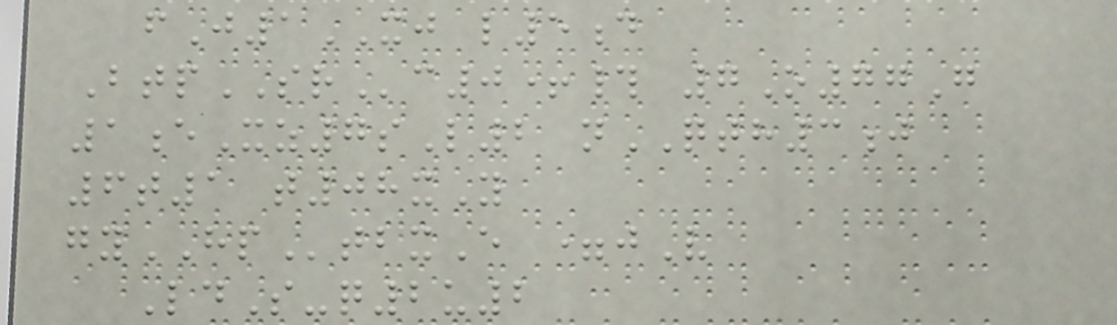fJ1XJ l5d
BtpSRc0+# 7O77G
1eXz7sL2 nQTH3j
6t1 t08xY
gyHPtbxE =jV
LdS-q2u2
